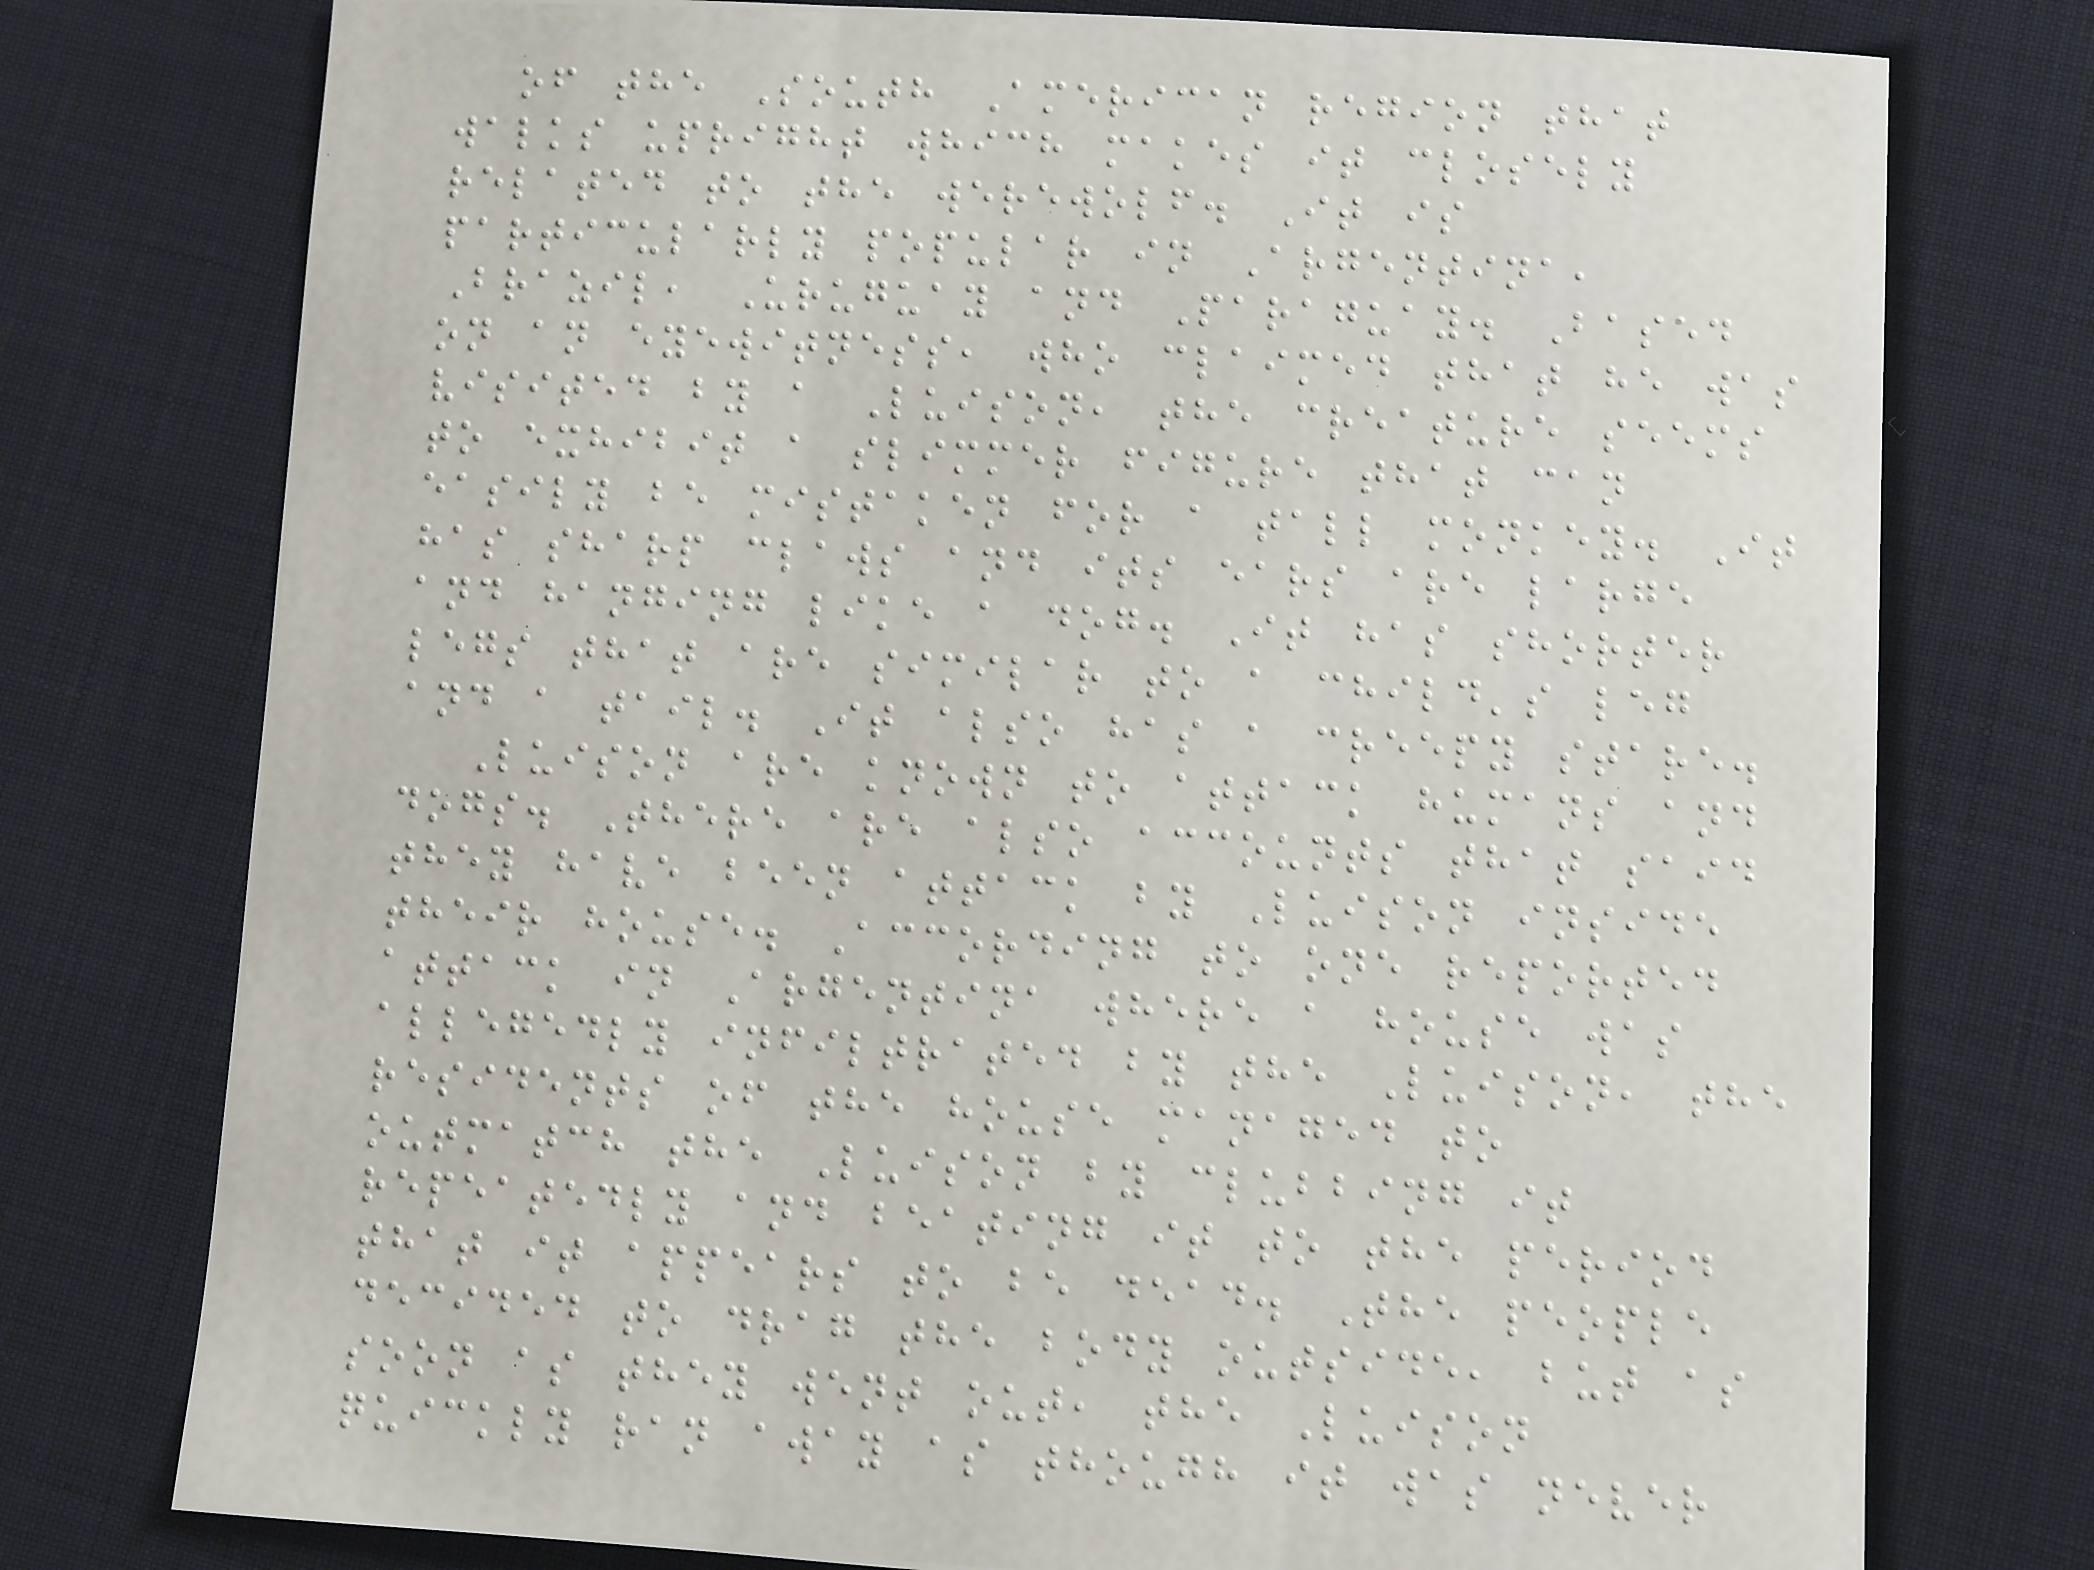of the South American region that
walks upright which makes it closely
related to the werewolf. It is
particularly popular in Argentina,
Brazil, Uruguay and Paraguay. Based
on an eyewitness, who claimed that he was
visited by a Luison, the creature seems
to exhibit a slimmer figure that can
easily be mistaken for a tall monkey. It
has sharp claws and its ears are large
and hanging like a dog. It has shorter
legs that are similar to a child's leg
and a tail. It also has a creepy stare.
Luison are known to attack humans and
dogs. There are also accounts that said
they have been attack by Luison inside
their house. According to one reported
attack in Argentina where a house was
allegedly infiltrated by the Luison, the
residents of the house managed to
outmatch the Luison by clubbing it
repeatedly and beating it to the period
that it appears to be dead. The people
decided to drag the body outside, but as
soon as they went out, the Luison
quickly ran away as though it was never
